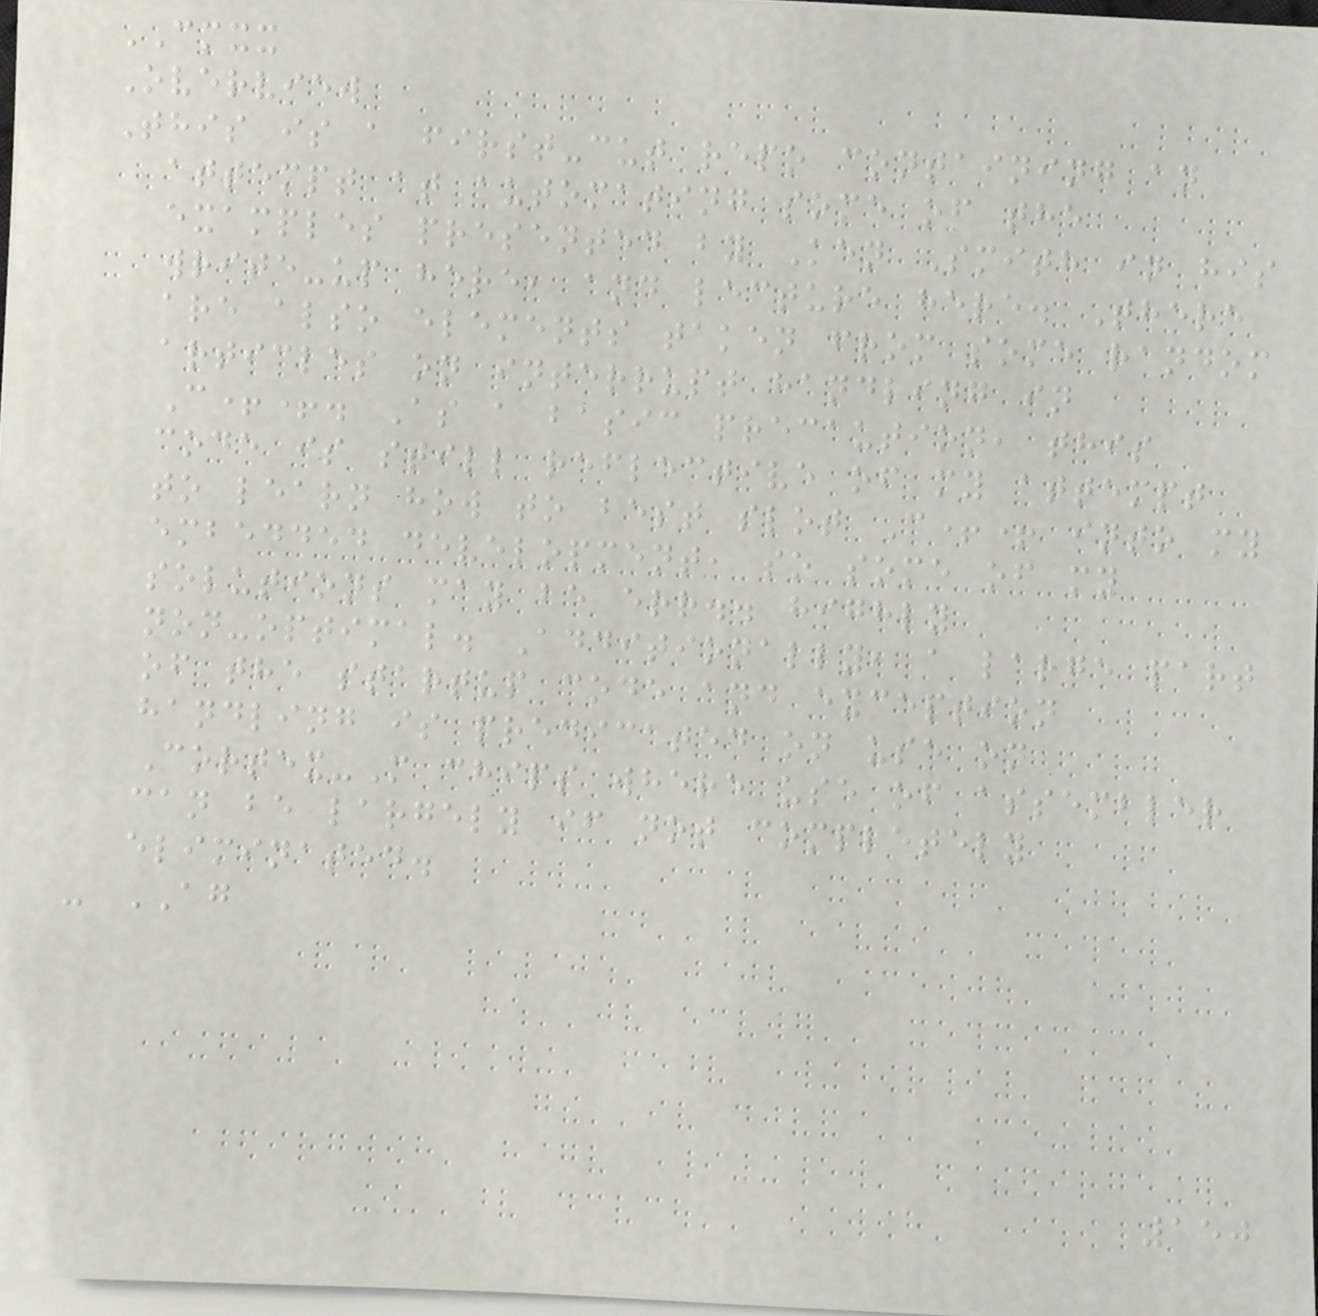CMXX
Overview
This is a first-cut repo containing an
attempt at automating some of the
examples presented by Ken Smith in his
write-up here, and lecture here. There
are also elements taken from some random
articles on interrupt handling in
C++. As a basic precaution, this
code is still reflective of my attempt
to learn how to best slot C++ into my
embedded development, so some of my
solutions may be err.. highly
non-optimal. Additionally, a large part
of the startup code and exception
handling is predicated on use on
Cortex-M chips where use of assembler
can be largely if not completely
eliminated.
- AG
150
